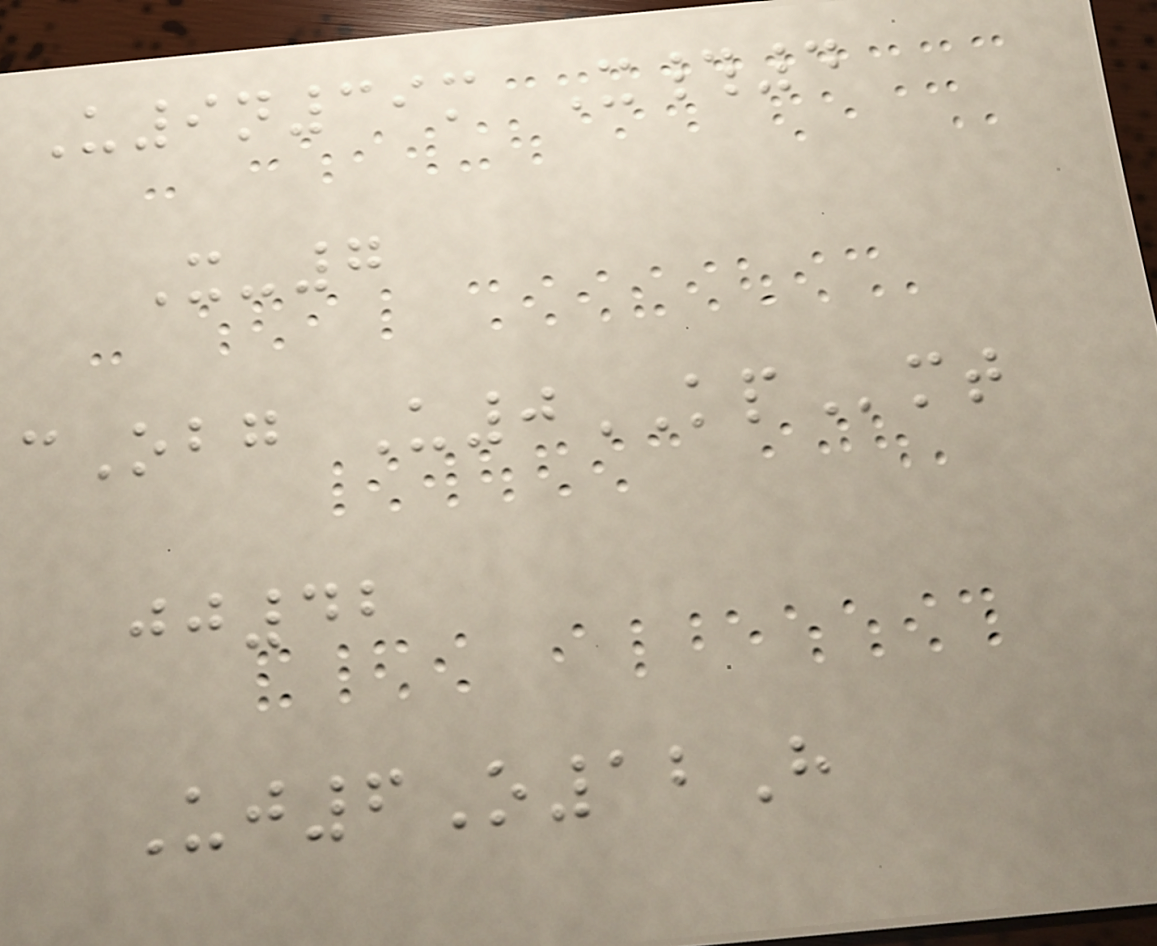U9n39m X#4
X-7
cObg U0KPmt
jj42
Uj6O12H
